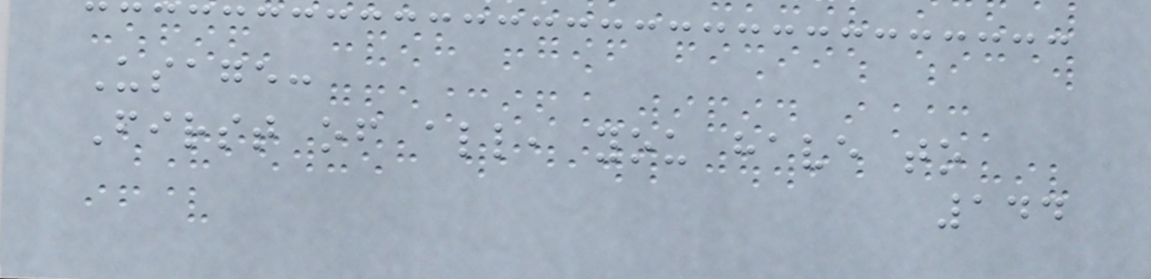Usage:
First of all, you have to
144
